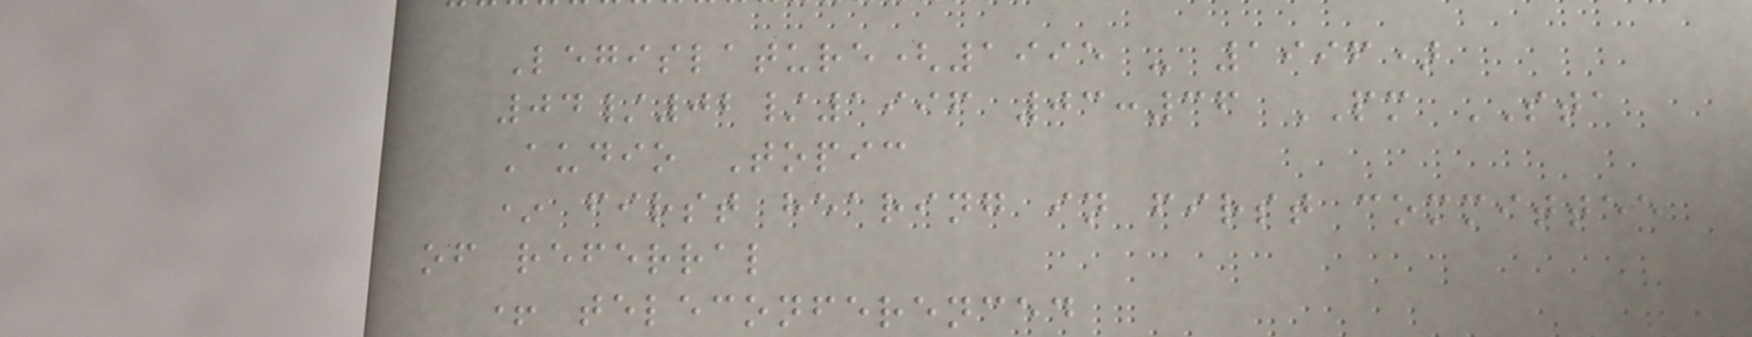Legislature(1995 - 1996)
04/02/1996 03:36 PM STA
Audio Topic
* first hearing in first committee
of referral
+ teleconferenced
